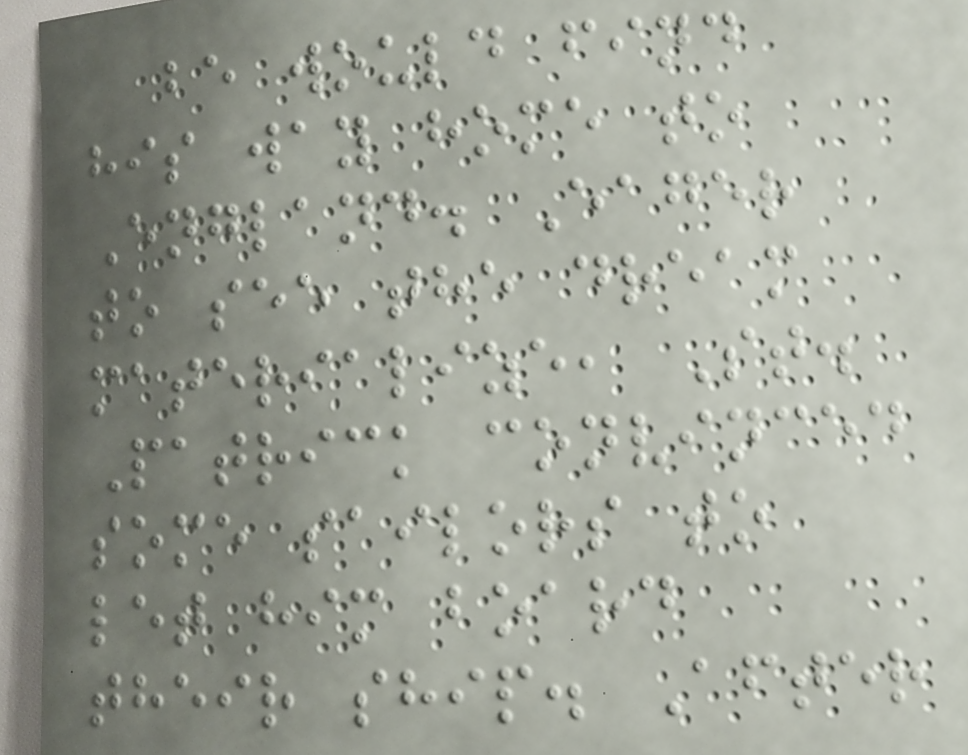be would find
his way home to
England. Eager
to see the dream
materialize, St.
Patrick convinced
some sailors to
let him board
their ship. After
